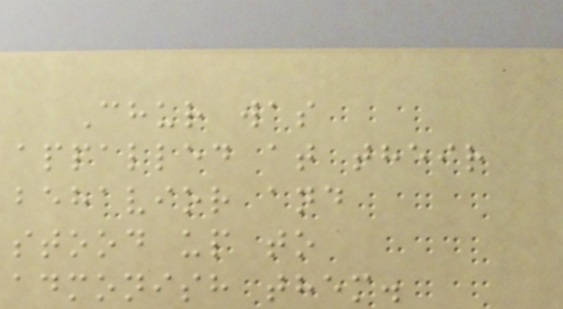Chur was
appalled at their
behavior and
stood up to
admonish them.
